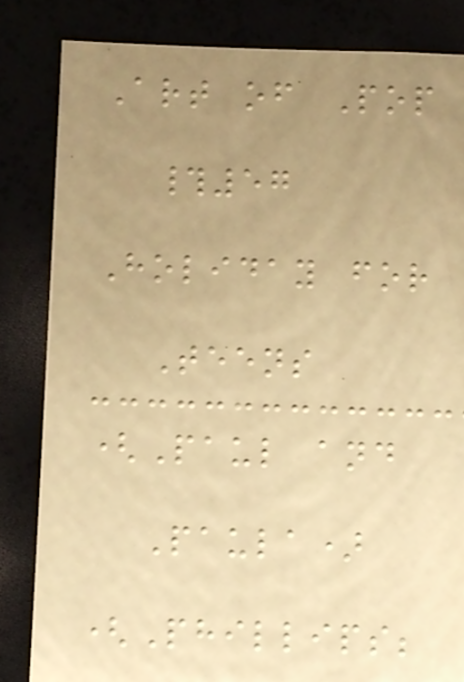Art of Pop
#57
Holiday for
Teens
(Paul and
Paula)
(Phillips;
